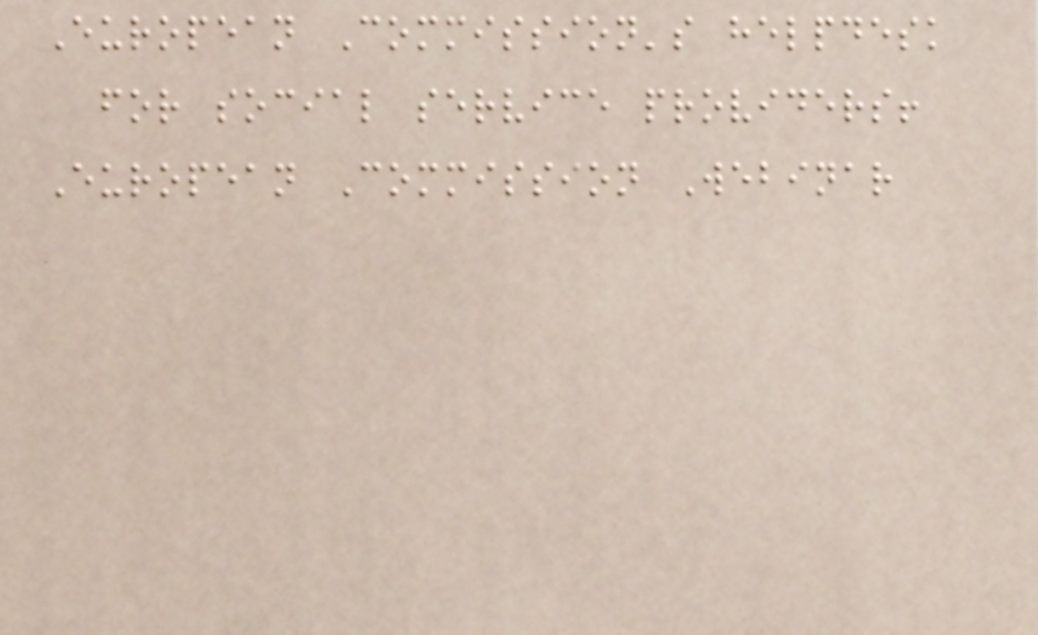European Commission's helpdesk
for social service providers!
European Commission Webinar
